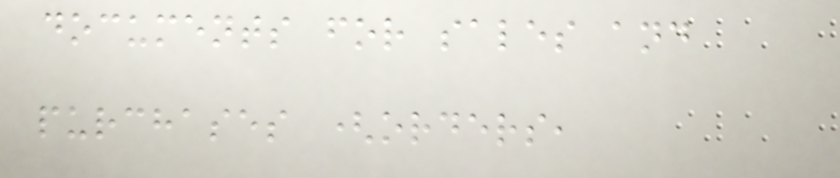documents for sales and
purchases (orders,
